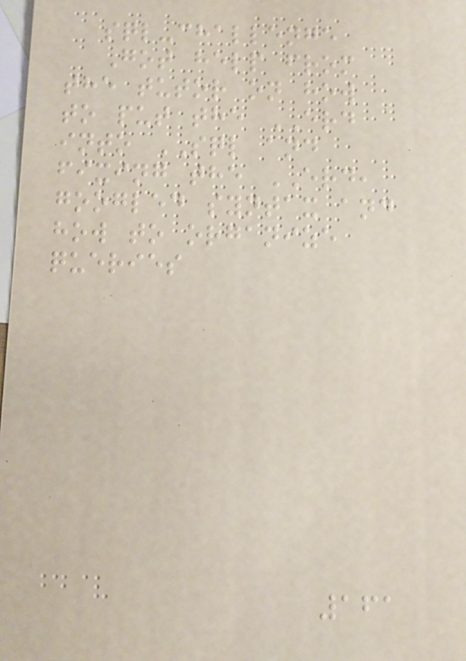sql-challenge
Got help from
the tutor on how
to put the ERD
into SQL and
fixing the ERD,
googled syntax and
how to organize
queries
161
